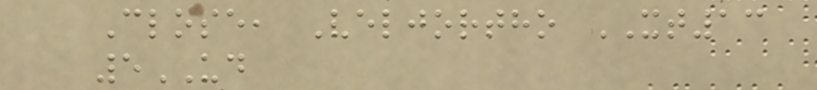Close, Veljortho XT13
5UD
